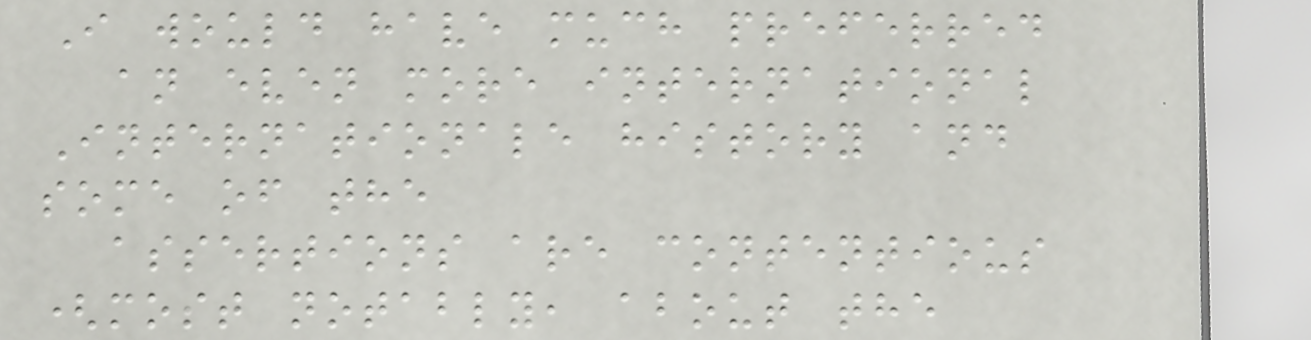I would have much preferred
an even more international
Internationale history and
some of the
assertions are contentious
(most notably, about the
